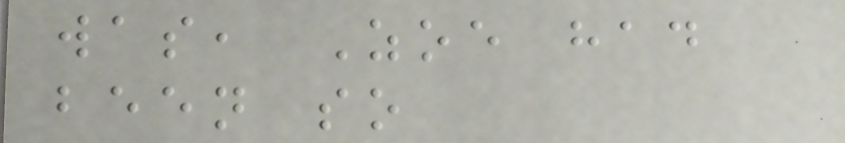was, Zoe had
been so
